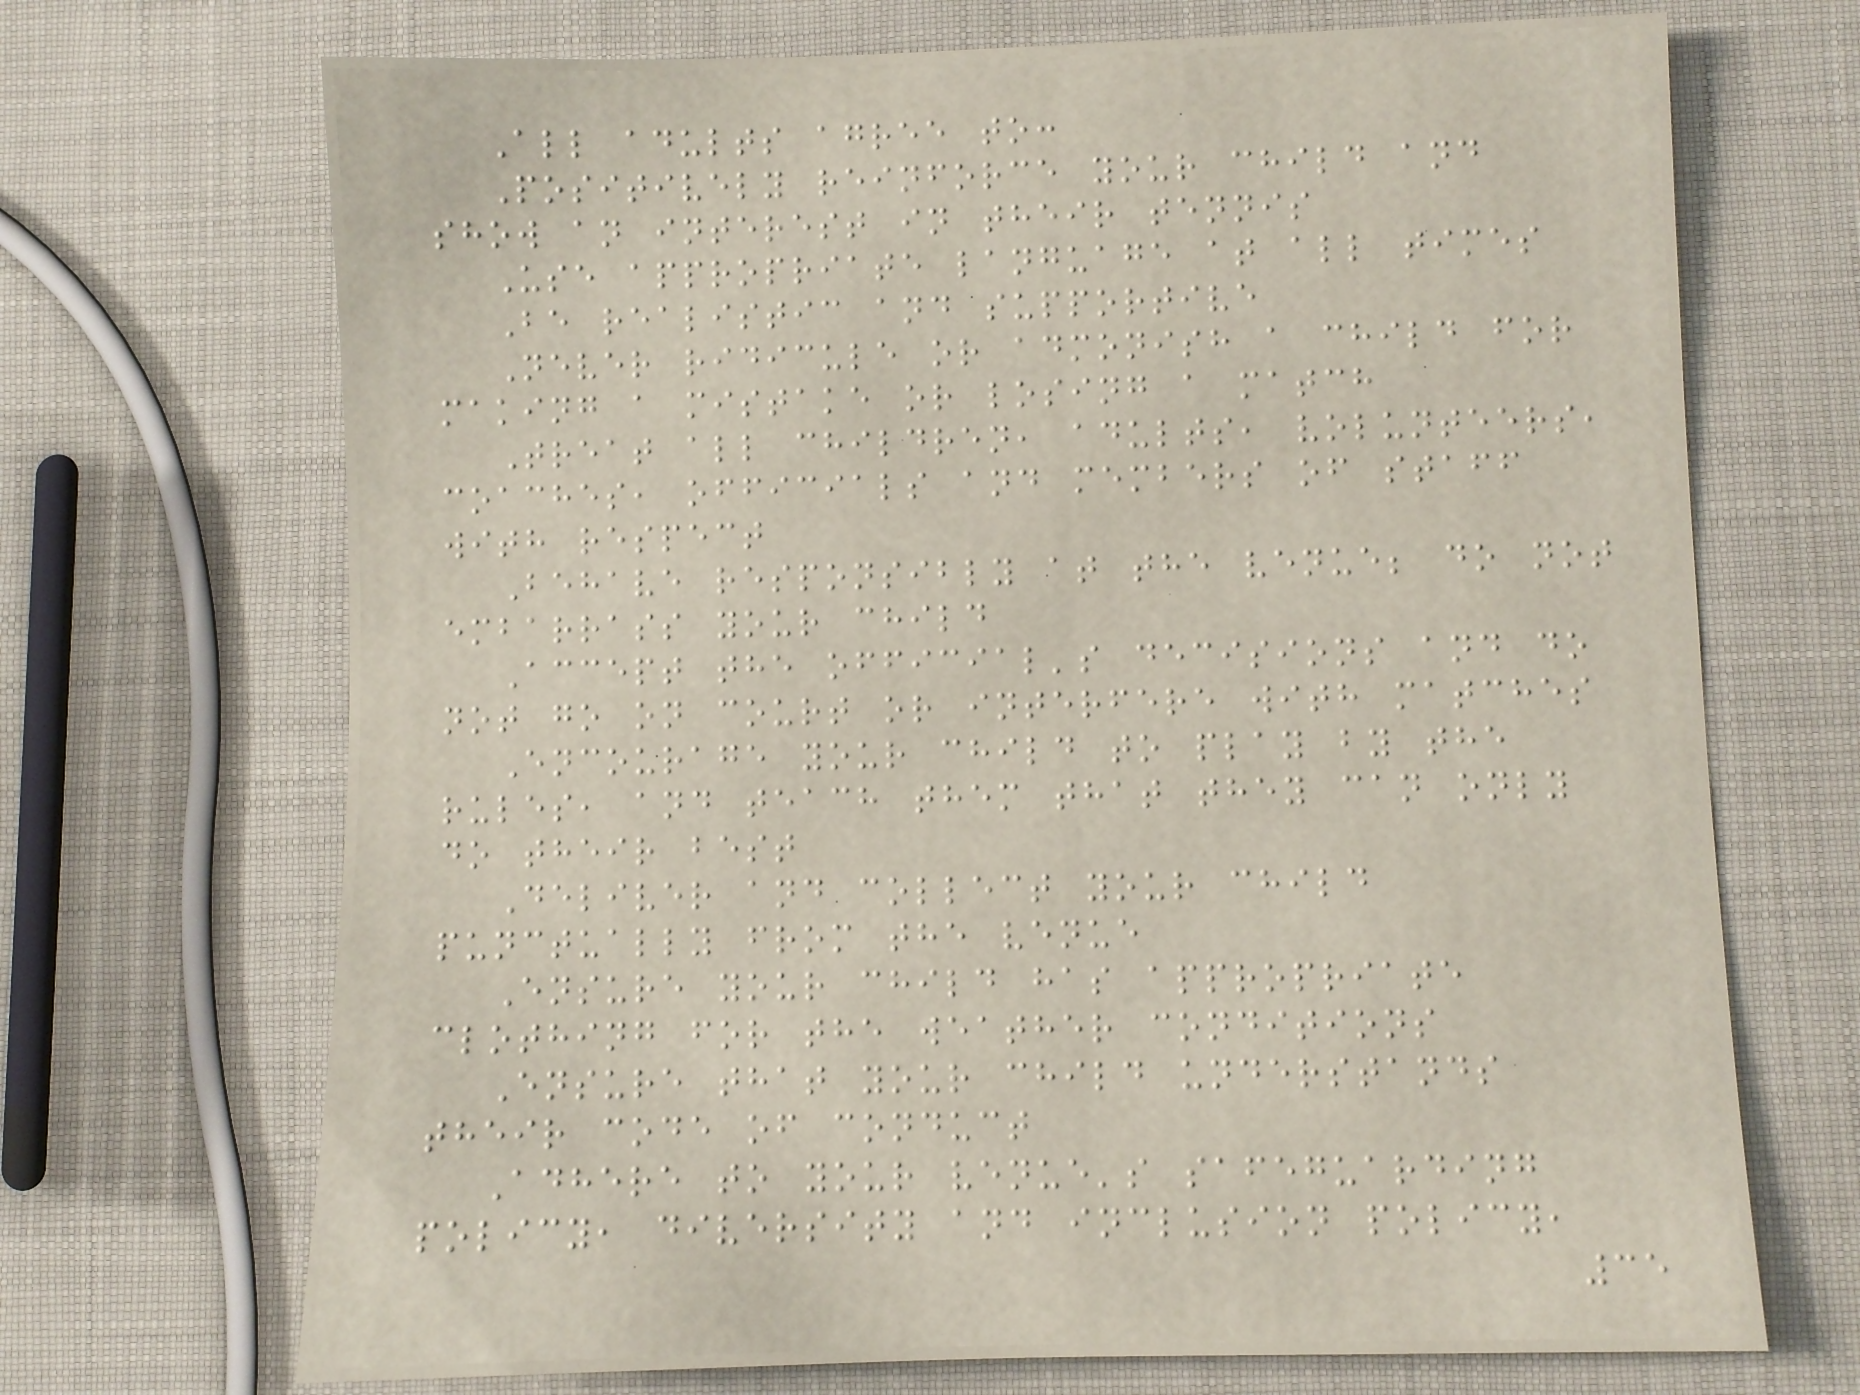All adults agree to:
Positively reinforce your child and
show an interest in their tennis
Use appropriate language at all times
Be realistic and supportive
Never ridicule or admonish a child for
making a mistake or losing a match
Treat all children, adults, volunteers,
coaches, officials and members of staff
with respect
Behave responsibly at the venue; do not
embarrass your child
Accept the official's decisions and do
not go on court or interfere with matches
Encourage your child to play by the
rules, and teach them that they can only
do their best
Deliver and collect your child
punctually from the venue
Ensure your child has appropriate
clothing for the weather conditions
Ensure that your child understands
their code of conduct
Adhere to your venue's safeguarding
policy, diversity and inclusion policy,
35
